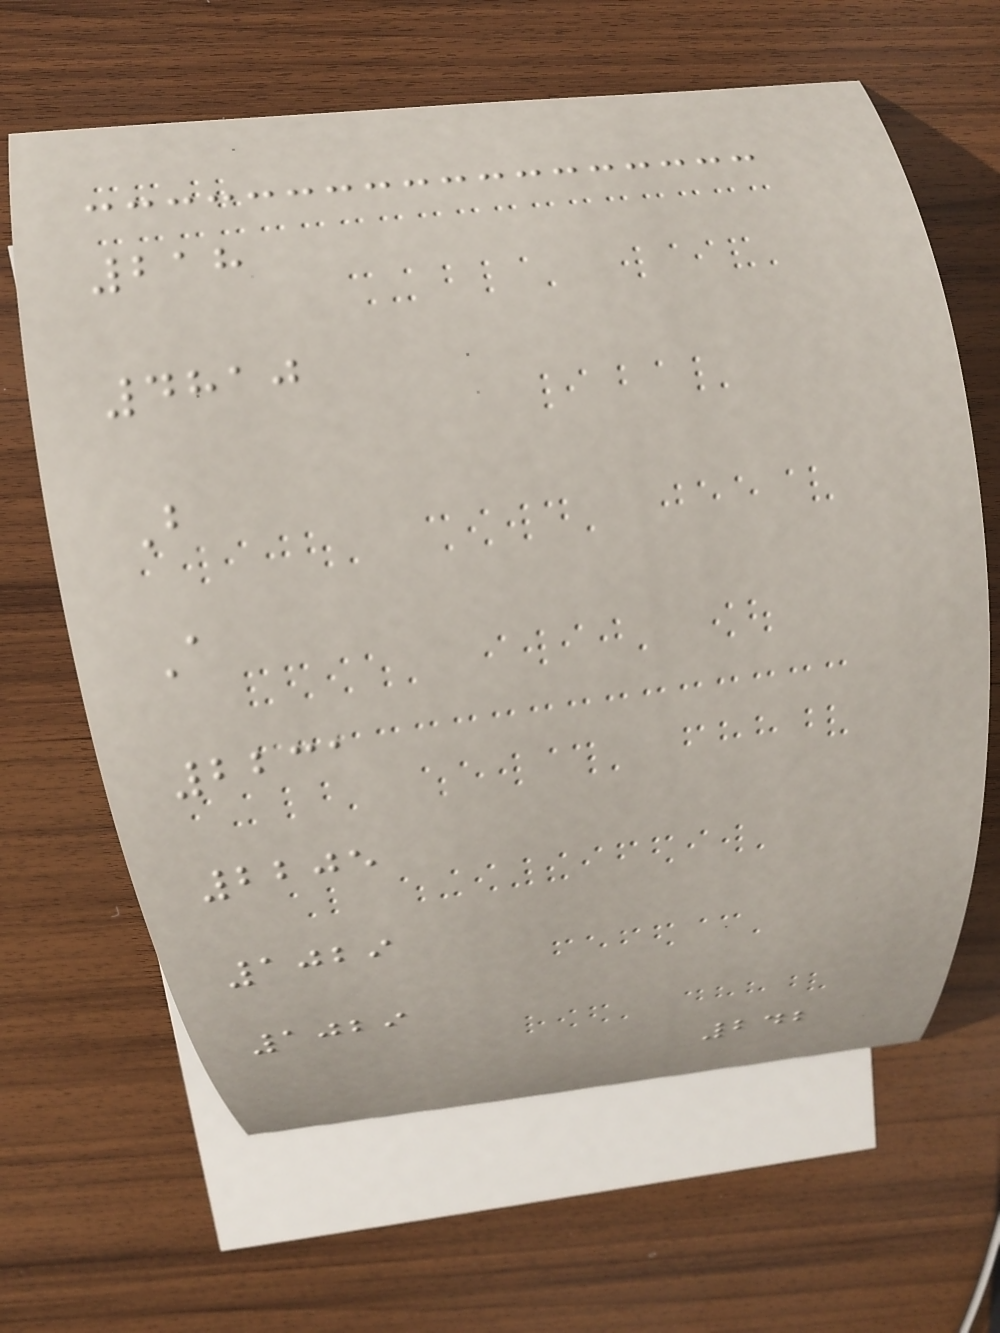218
4810
B
A
2231
2205
1029
1029
242
